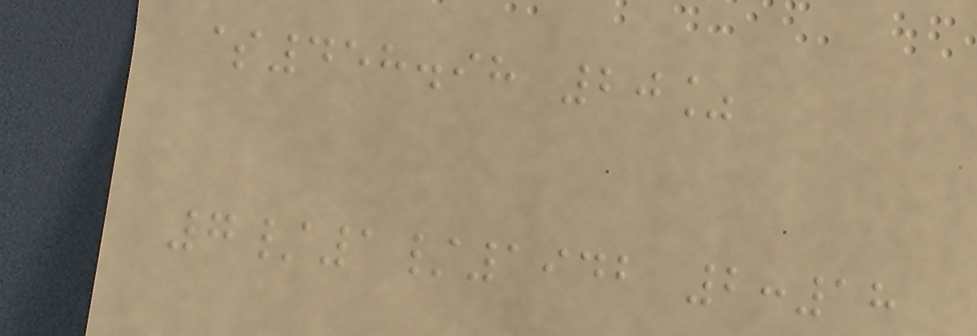$458.98 20%
7/1/1942 2:18
